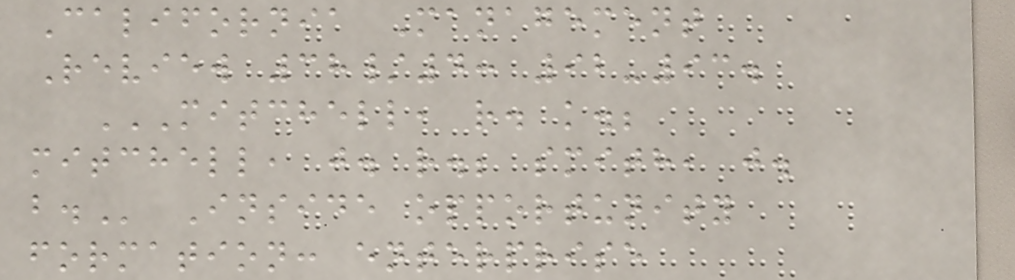California Management
Review 38/4: 92-93.
MITCHELL, R. K.;
MITCHELL, J. R.; SMITH, J.
B. Inside opportunity
formation: enterprise
